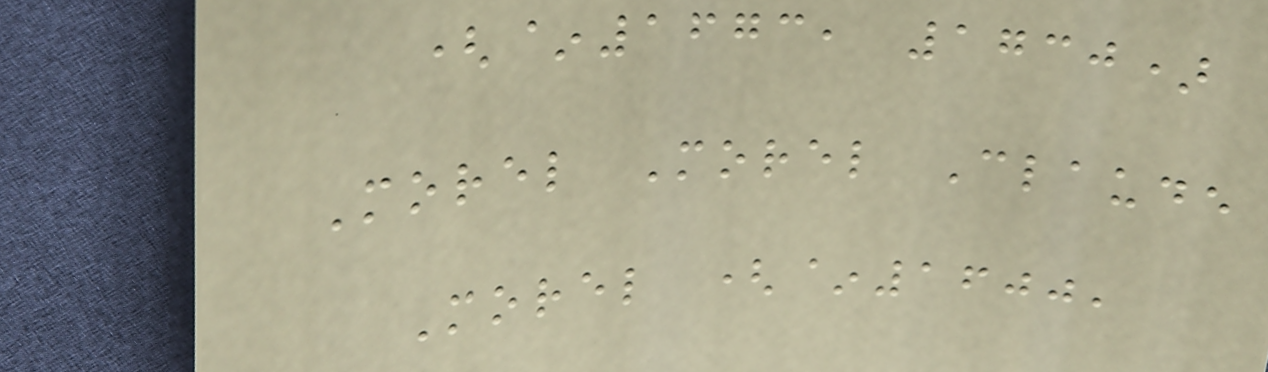(~1673, 1730)
Morel Morel Claude
Morel (~1600,
